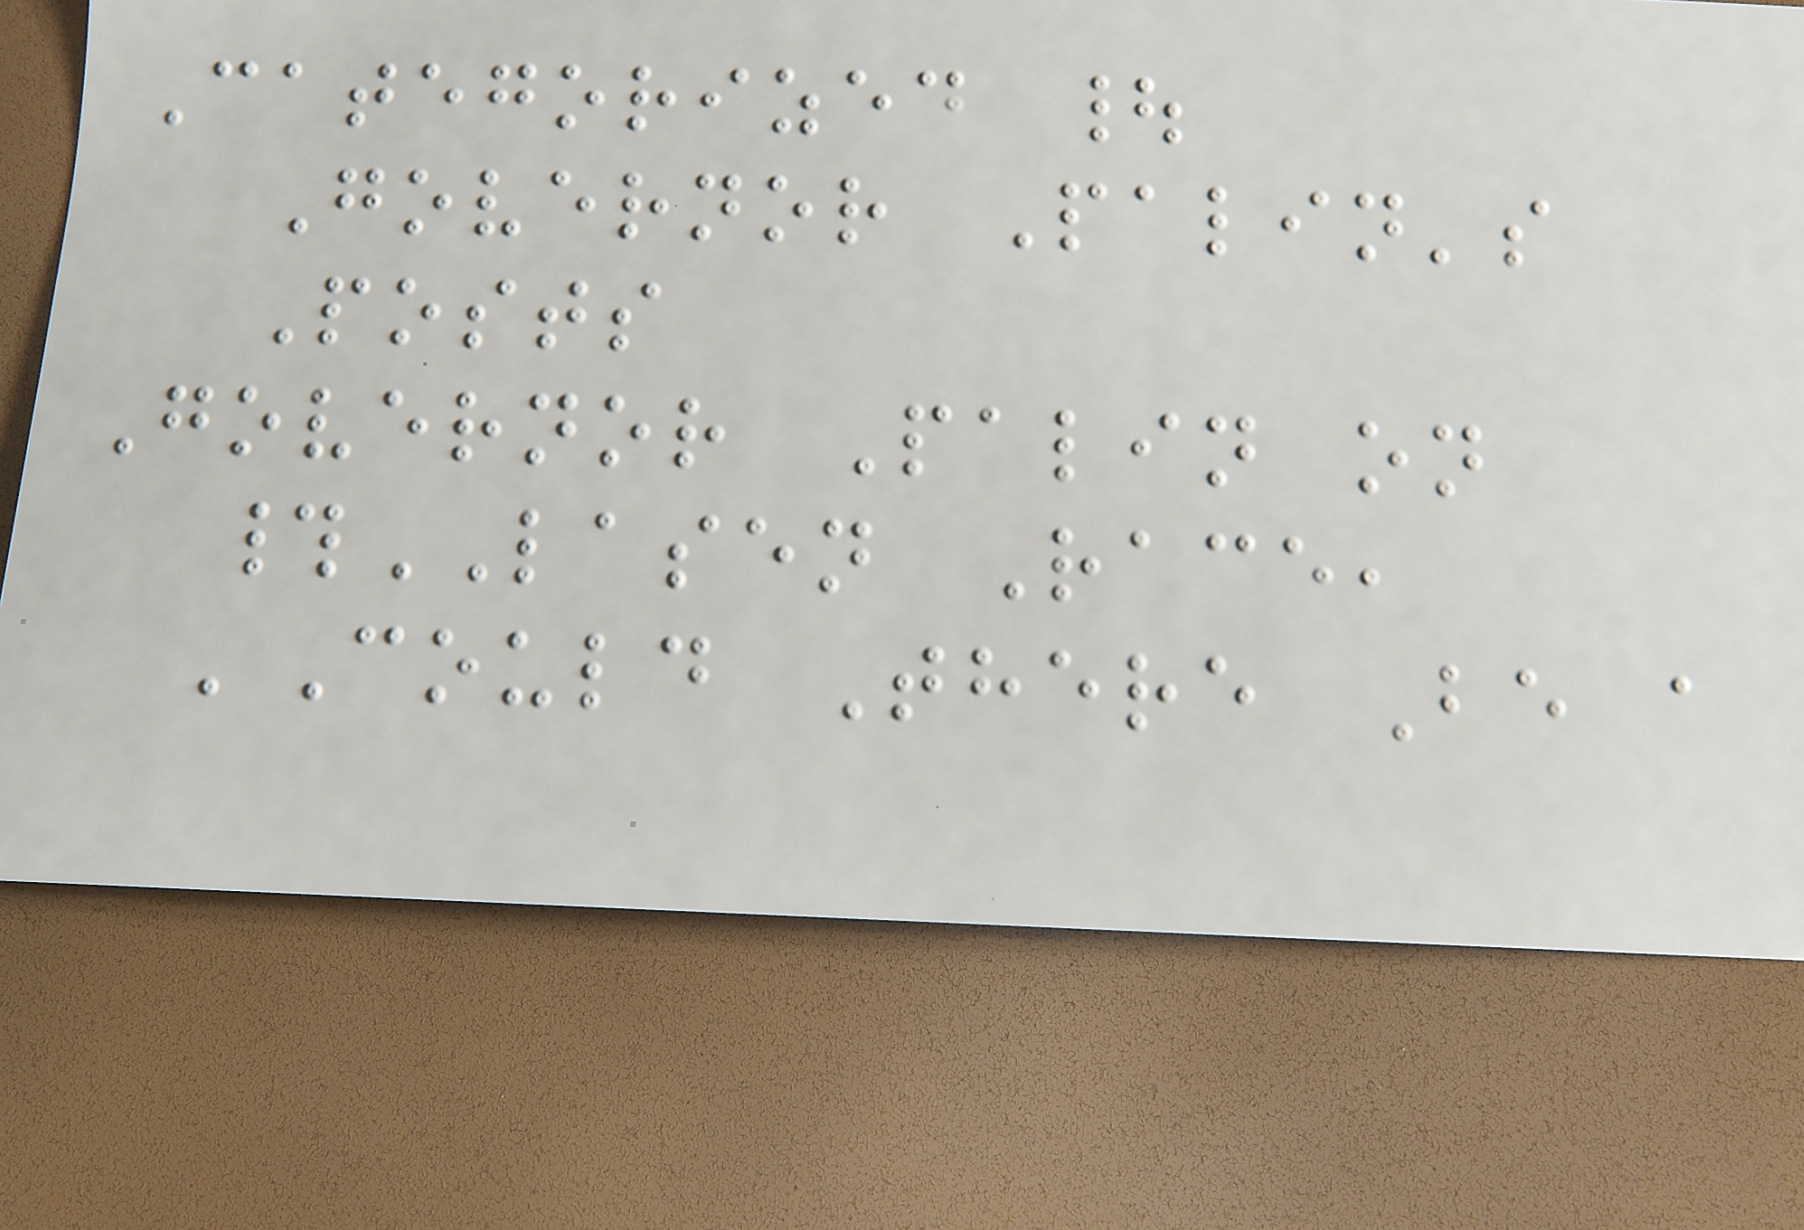Categorized |
Governor Palin's
Posts
Governor Palin on
#LASEN Race,
'Could There Be a
